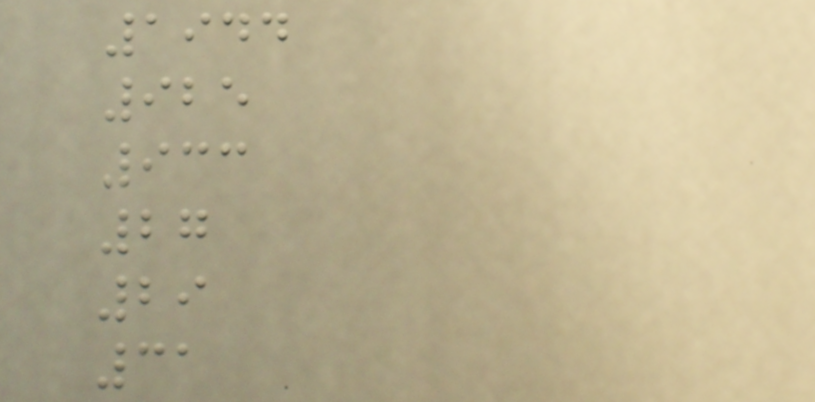1944
925
933
27
29
31
